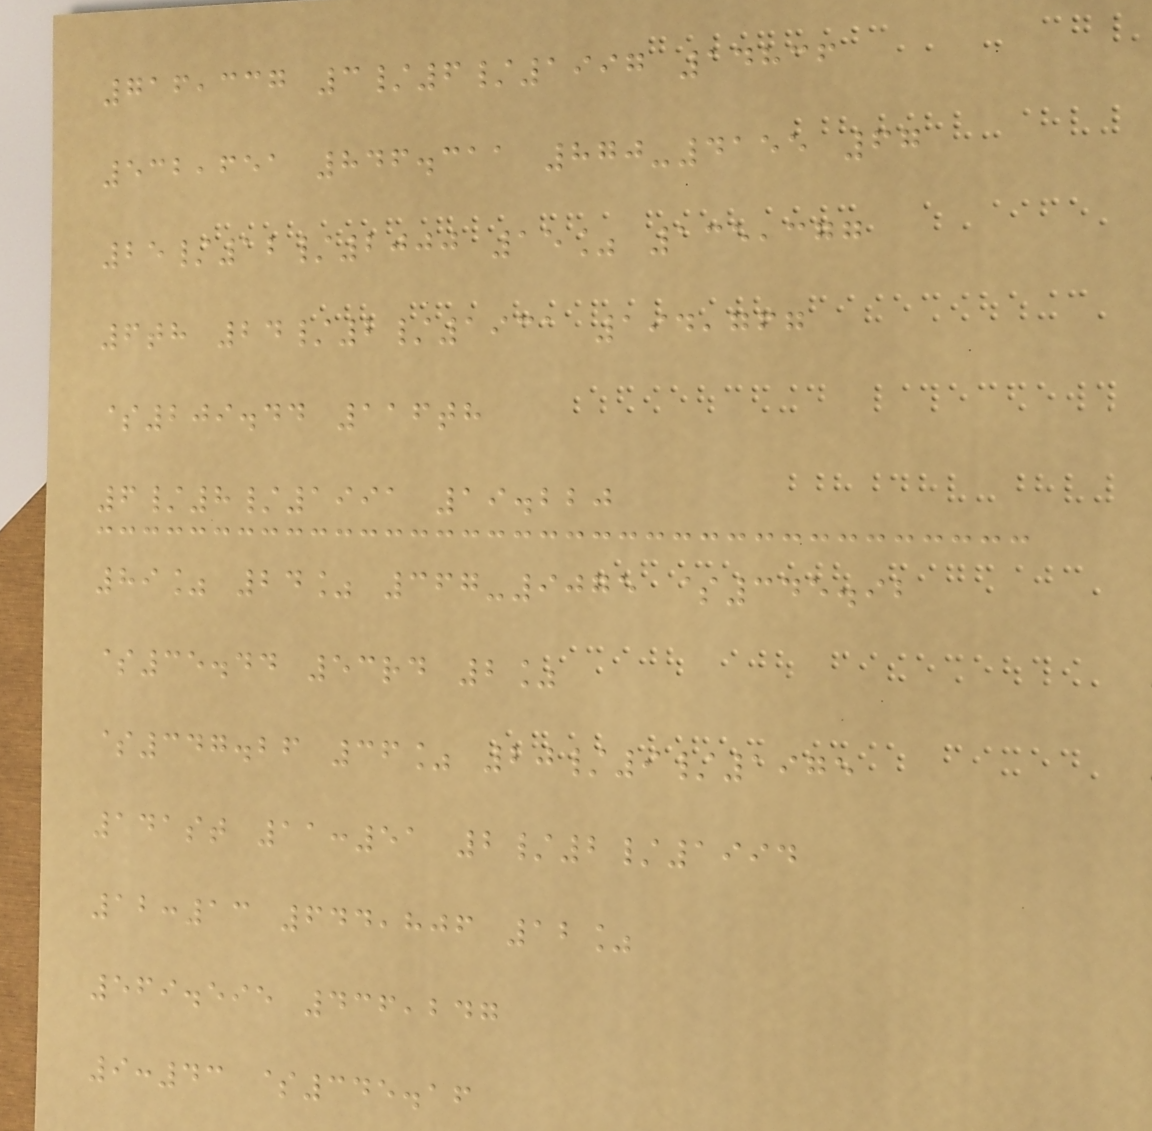716,337 3/6/1997 14836
532,651 846.311 870-4155 67
25/12/2000 15% 135,377
6th 24/2/1931 194,767
$209.44 116th
6/8/1991 19.220
89% 24% 367-9075 $345.92
$35.44 53rd 2%
$347.26 36% 20/9/1975
141st 11:51 2/2/1994
12:13 644,806 12%
569.595 436,247
9:43 $345.16
